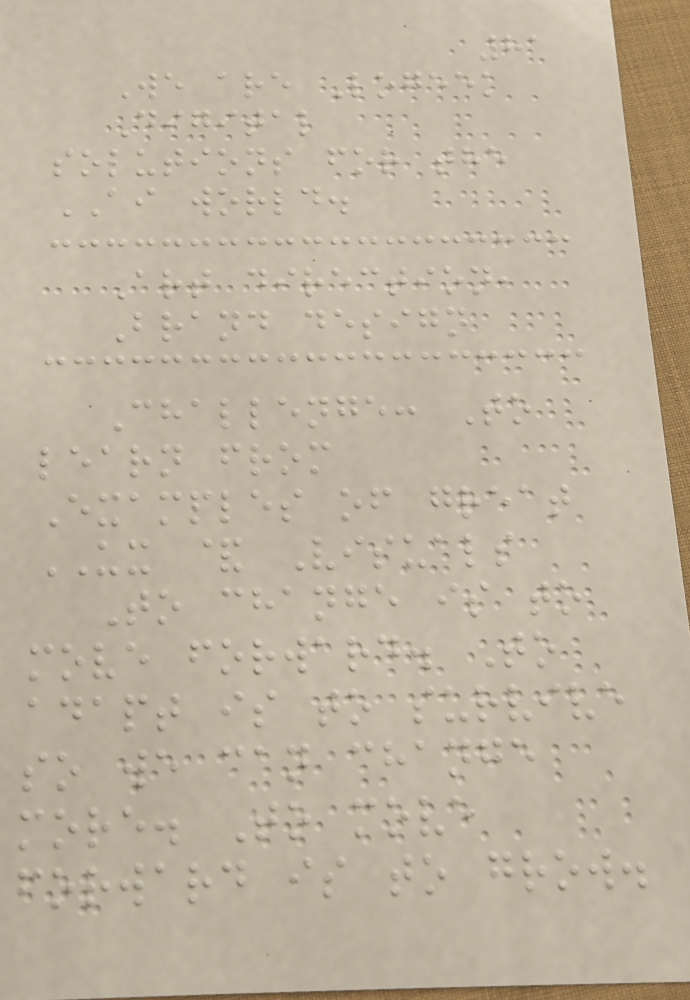81
We are Logeek
Digital
solutions for the
AI world.
Art direction,
Brand design
Challenge: To
learn from
Examples of great
UX & Visuals
To change is to
move forward. To
adapt is to survive
so we can change
more. To move
forward is to grow.
